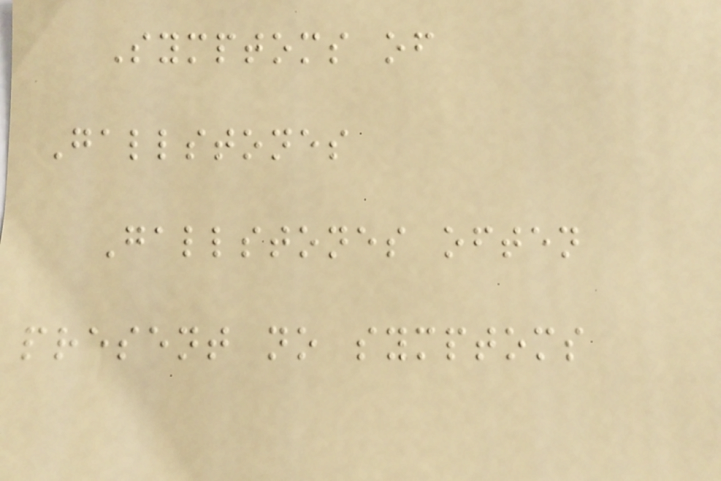Symptoms of
Gallstones
Gallstones often
present no symptoms
